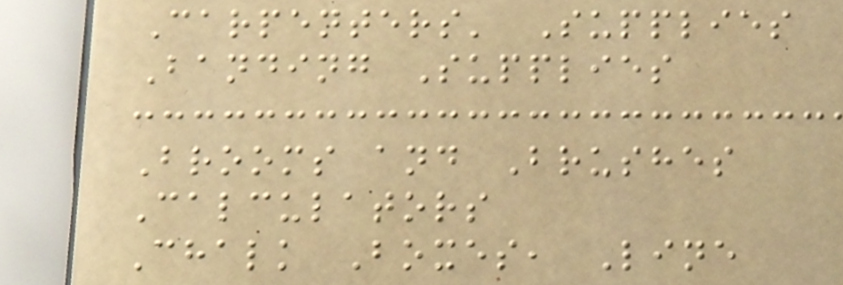Carpenters' Supplies
Banding Supplies
Brooms and Brushes
Calculators
Chalk Boxes, Line
